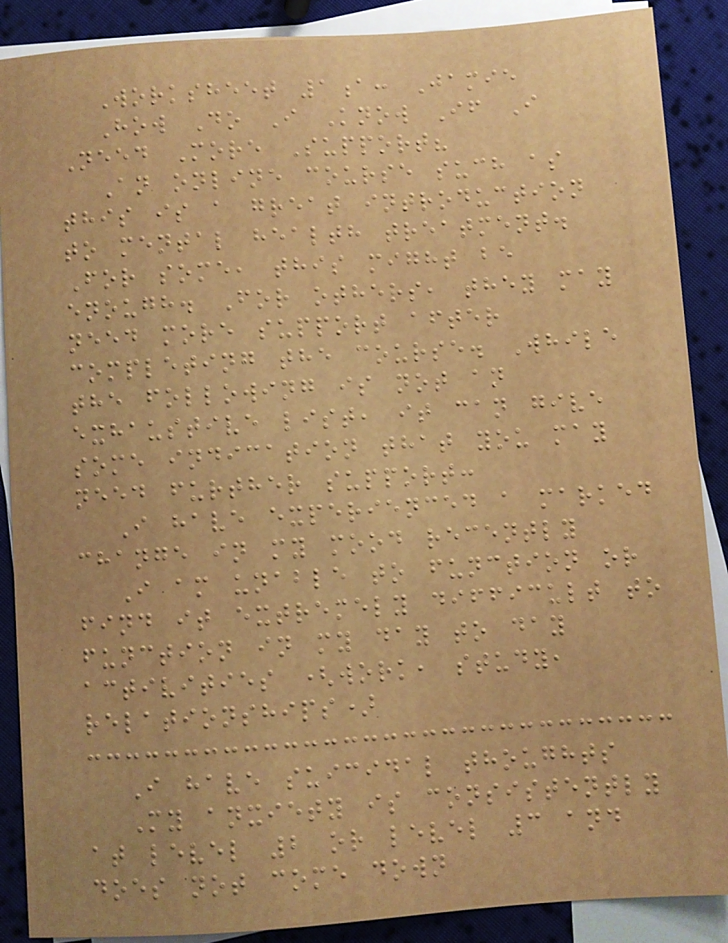Worksheet 1a: Jamie
How Do I Know If I
Need More Support?
An online course such as
this is a great introduction
to mental health treatment.
For some, this might be
enough. For others, they may
need more support after
completing the course. While
the following is not an
exhaustive list, it can give
some indication that you may
need further support:
I have experienced a marked
change in my mood recently
I am unable to function or
find it extremely difficult to
function in my day to day
activities (work, study,
relationships)
I have suicidal thoughts
My anxiety is consistently
at level 2 or level 3 and
does not come down
